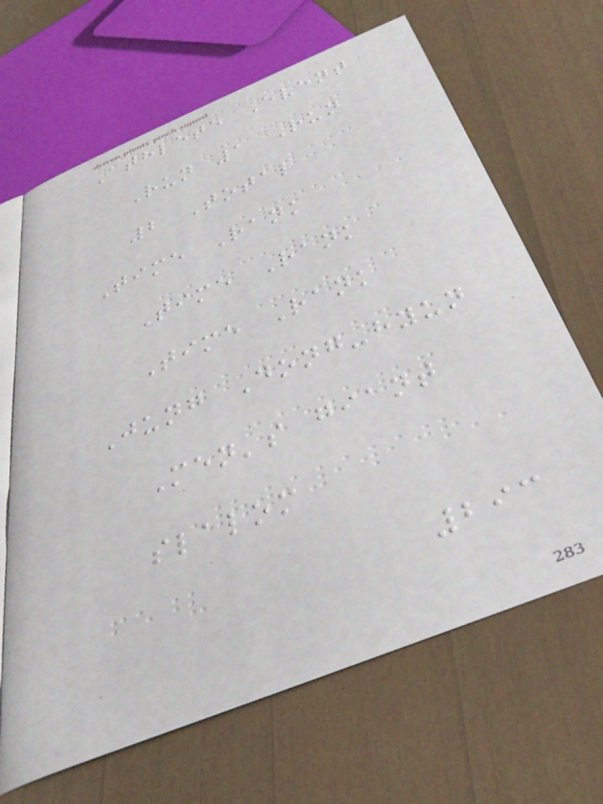Athlete Event
Run 1 Run
2 Total
Time Rank
Time Rank
Time Rank
Jung Dong-hyun
Men's giant
slalom
293
